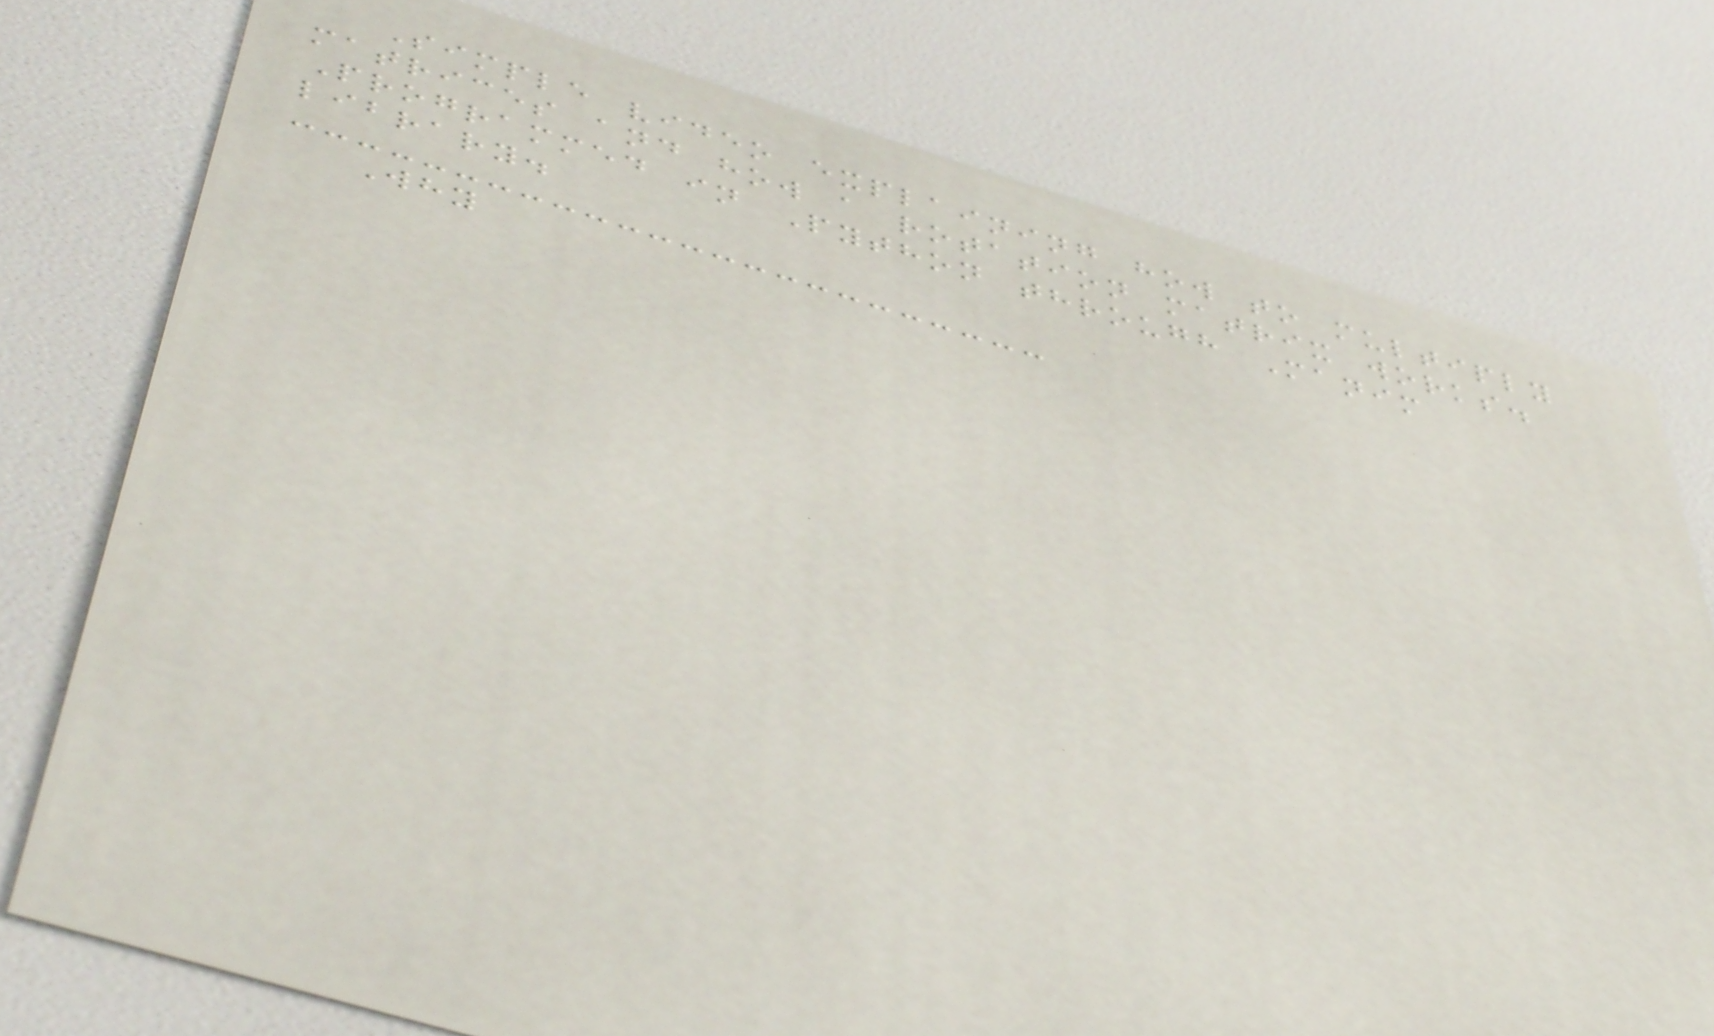Simple video explaining how to multiply
matrices and how a rotation matrix works.
Programmed in Python through Manim
library.
Why
